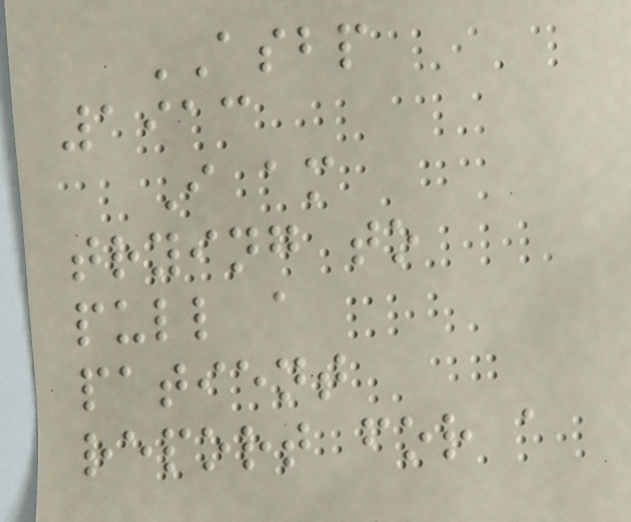ASBP
1913
I am
trying to
pull a
patient
report for a
